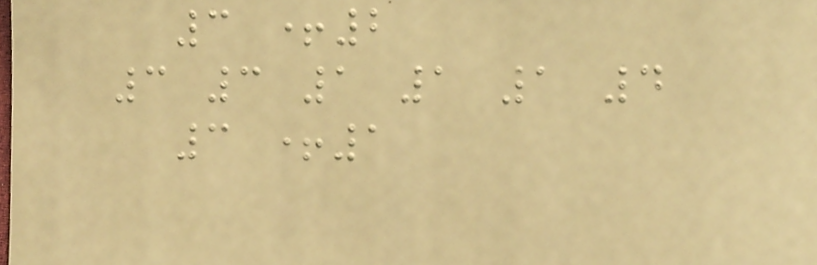3 +2
3 3 1 1 1 4
3 +1
